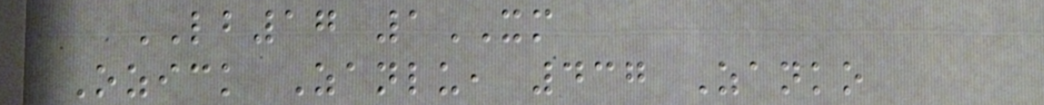LB17 1XM
Ozick Zanlu, 437 Zanko
